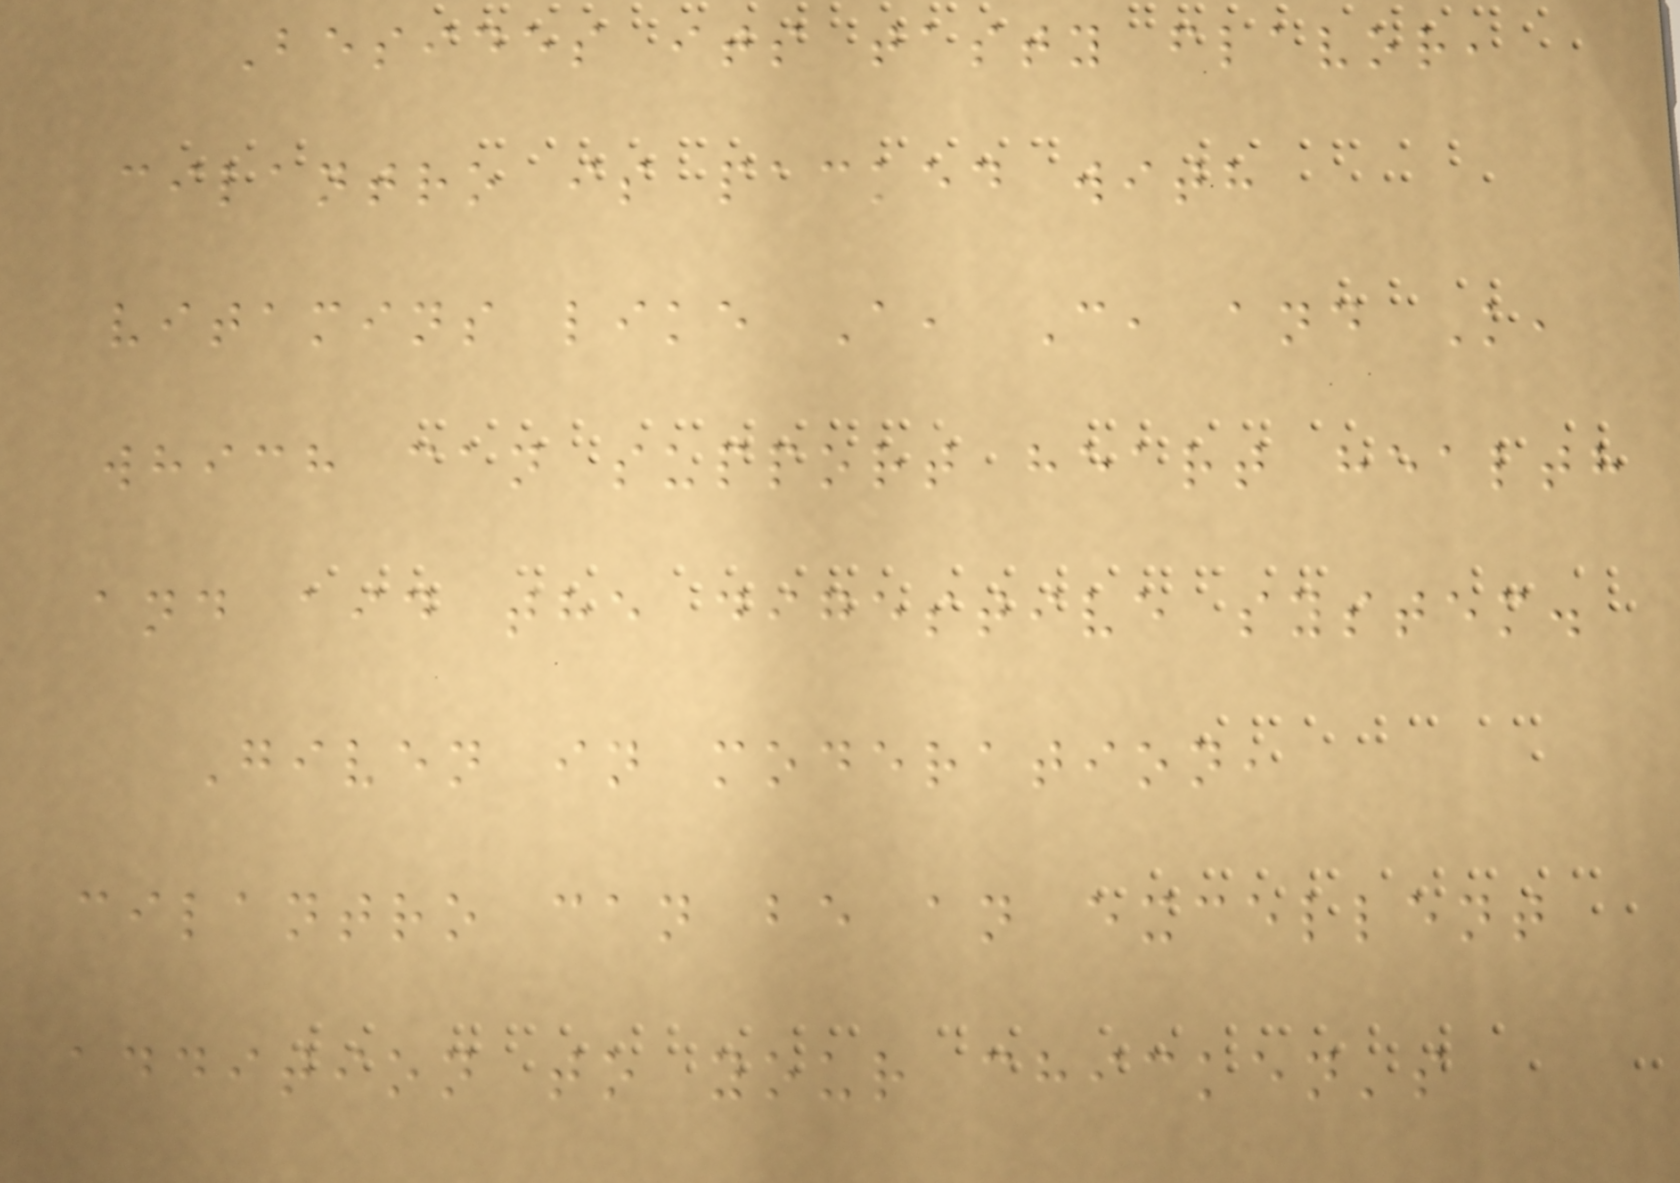Besides its tasty flavor,
cilantro is packed with
vitamins like A, C, and K,
which can support heart health
and aid the digestive system.
Given in moderation,
cilantro can be an excellent
addition to your chicken's
